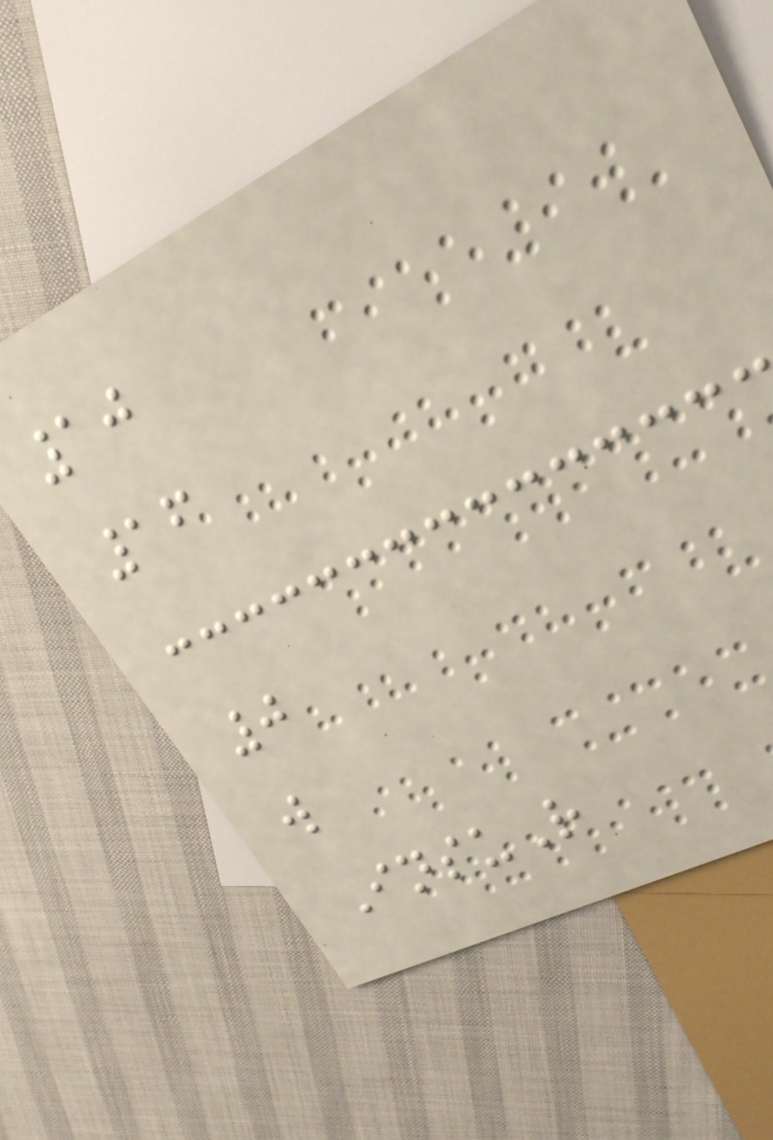10
16
0
w
InsuR
